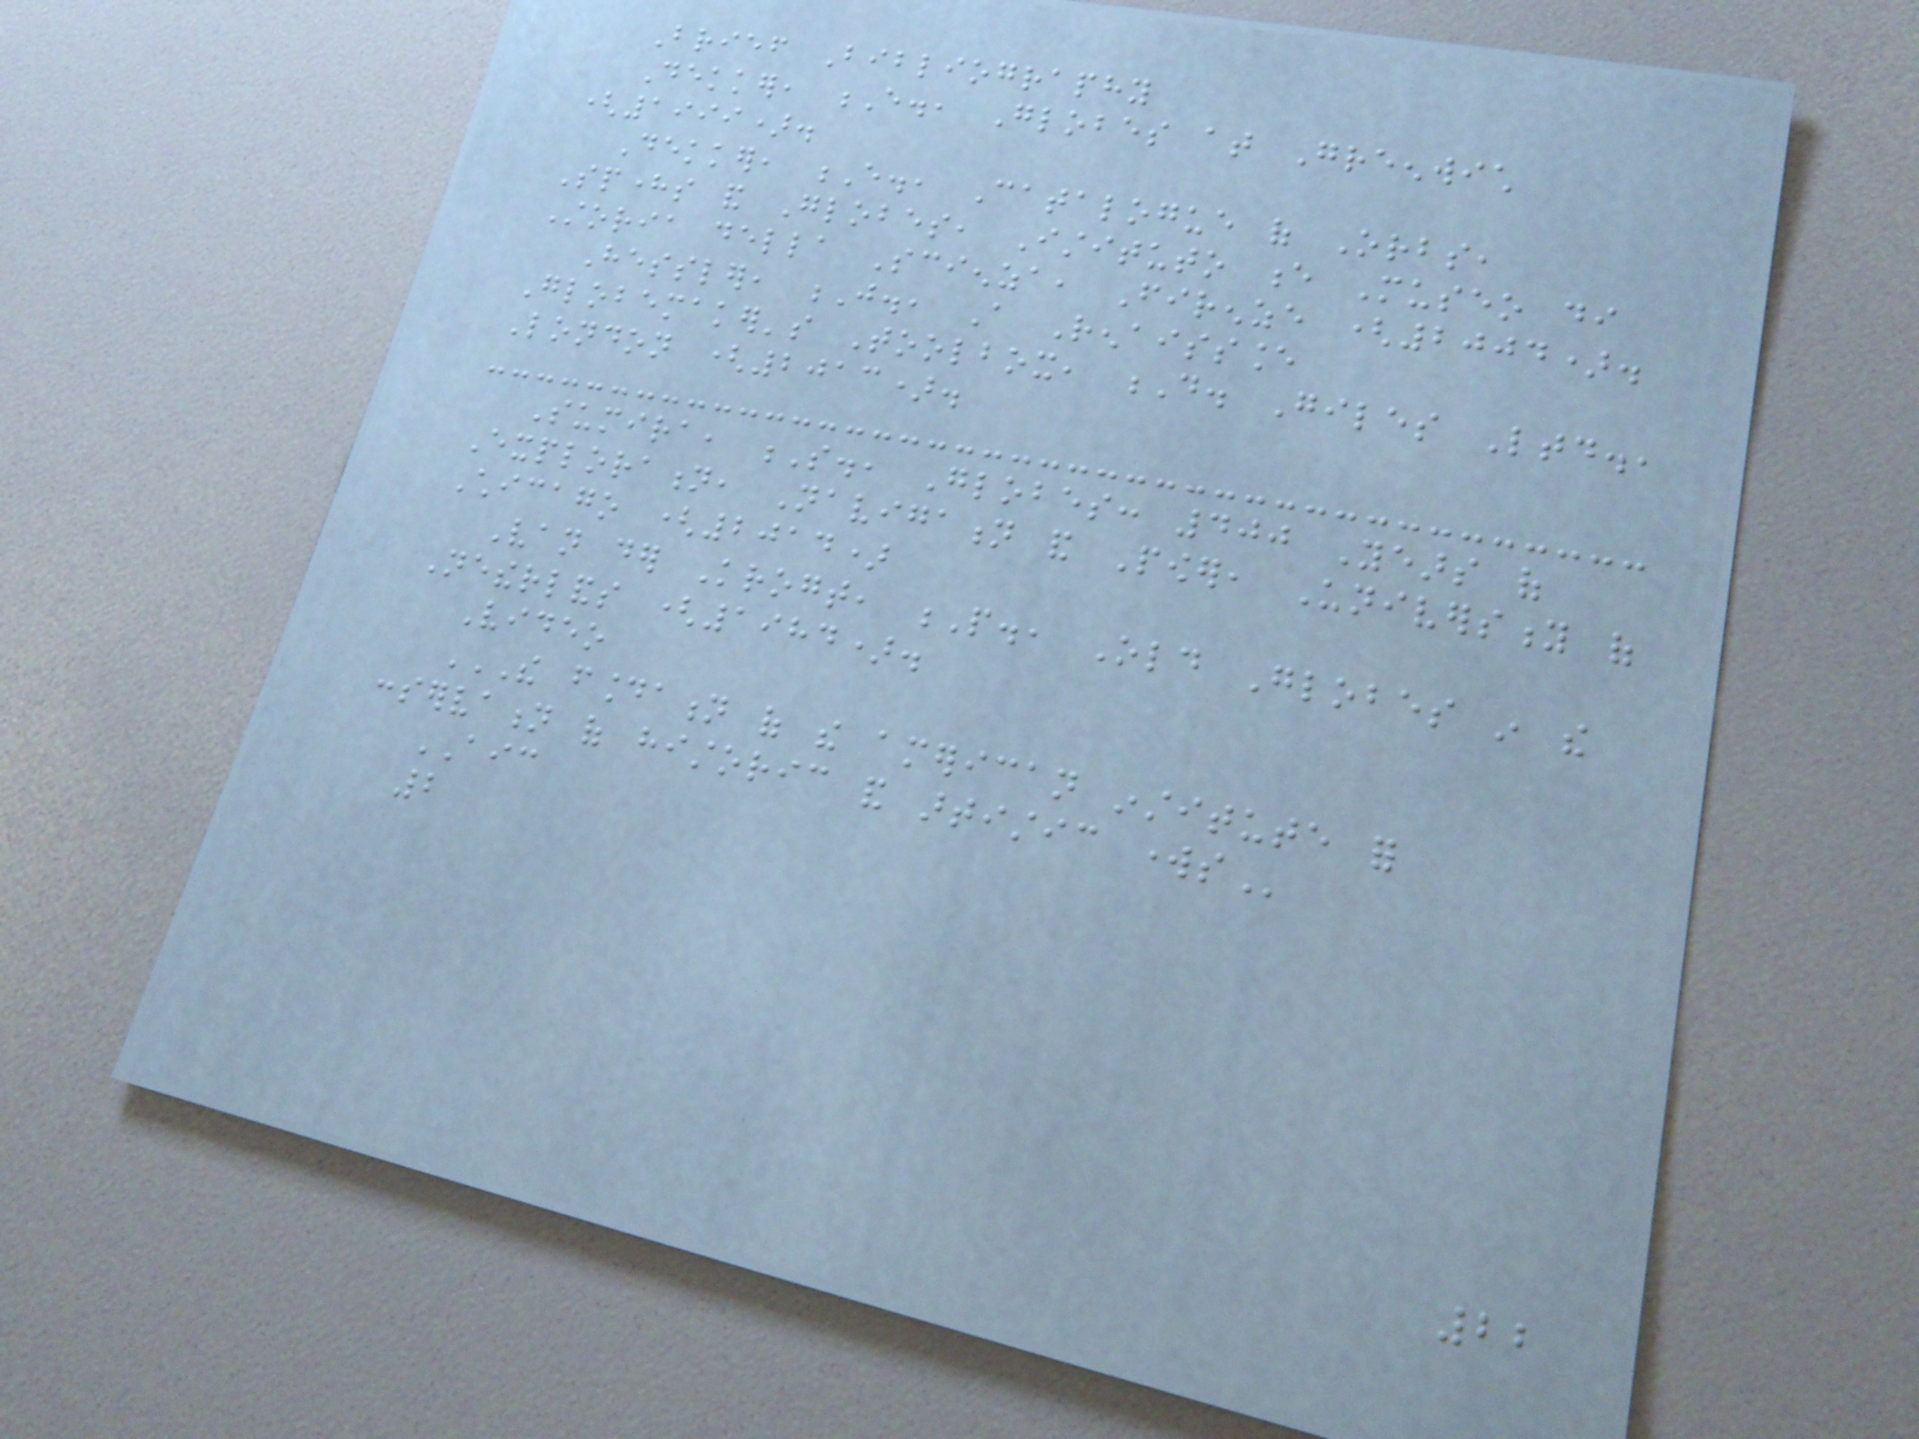Brief Bibliography
Dekker, E., Globes at Greenwich
(1999).
Dekker, E., Catalogue of Orbs,
Spheres and Globes, Istituto e Museo di
Storia della Scienza, Firenze (2004).
Hessler, J., A Renaissance
Globemaker's Toolbox, D. Giles Ltd.,
London (2013).
Sumira, S., Globes: 400 Years of
Exploration, Navigation and Power, University of
Chicago (2014)
Van der Krogt, P., Old Globes in the
Netherlands (1984).
Video
THE FOUNDATION OF THE AMERICAN INSTITUTE FOR
CONSERVATION OF HISTORIC AND ARTISTIC WORKS
AIC
2
22
